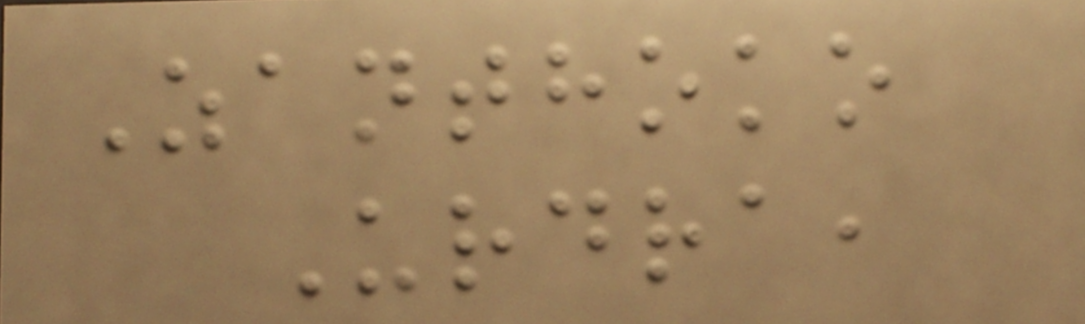Zanthoko
Urdra,
